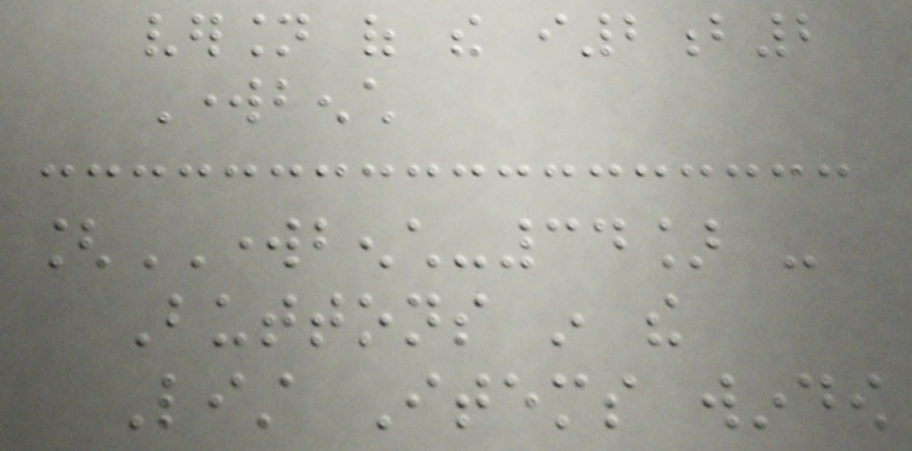version of the i2b2
Workbench
[WORKBENCH-34] -
Buttons in the
List Items window
